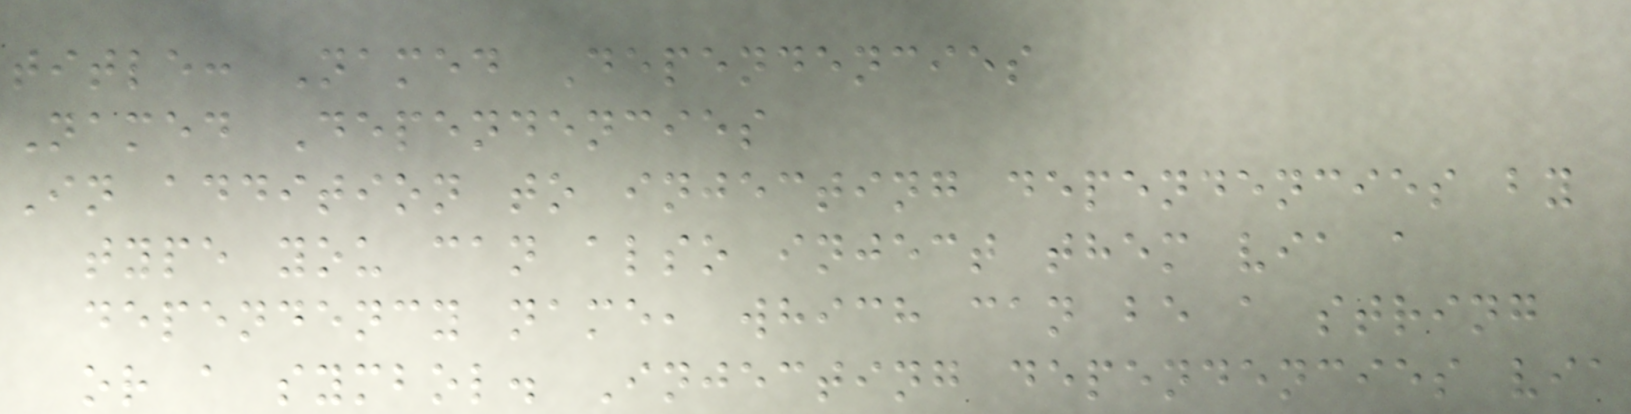title: Named Dependencies
Named Dependencies
In addition to injecting dependencies by
type you can also inject them via a
dependency name, which can be a string
or a symbol. Injecting dependencies via
